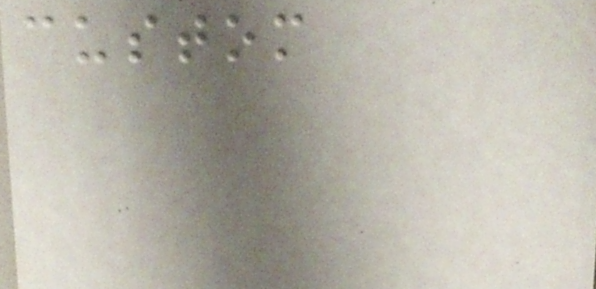custom
